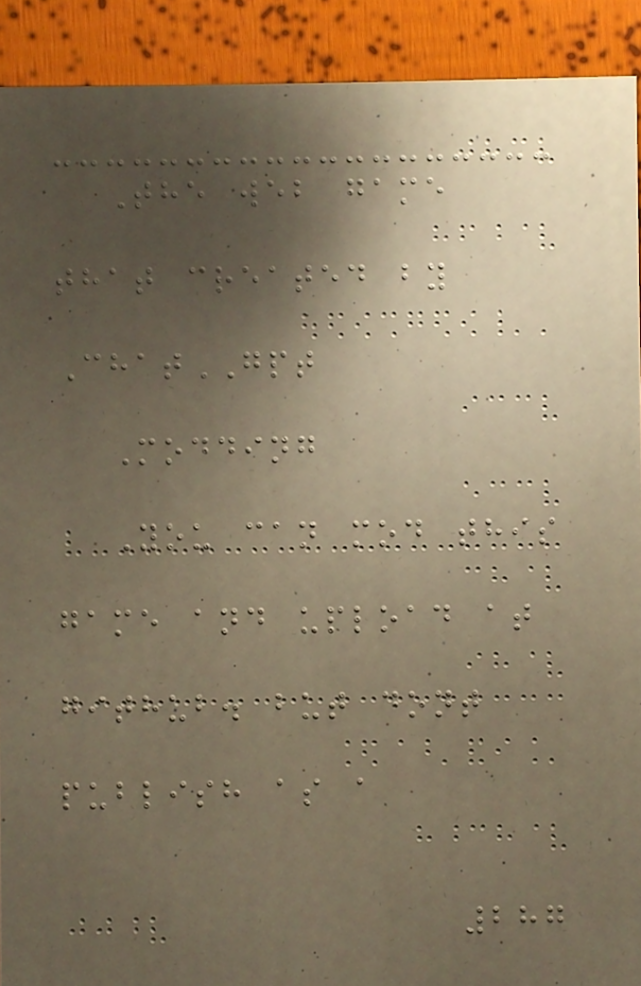The web game
that created by
ChatGPT
Modding
You can mod this
game and upload at
github. but dont
publish as a
287
